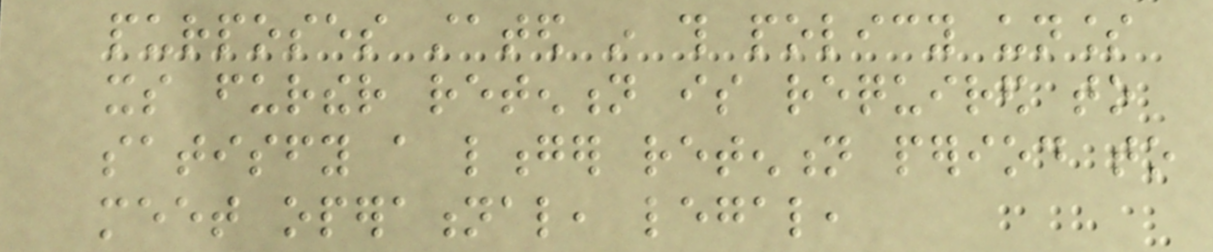purposes stated in this policy unless
its further retention is required to
satisfy a longer retention period to
meet operational, legal,
